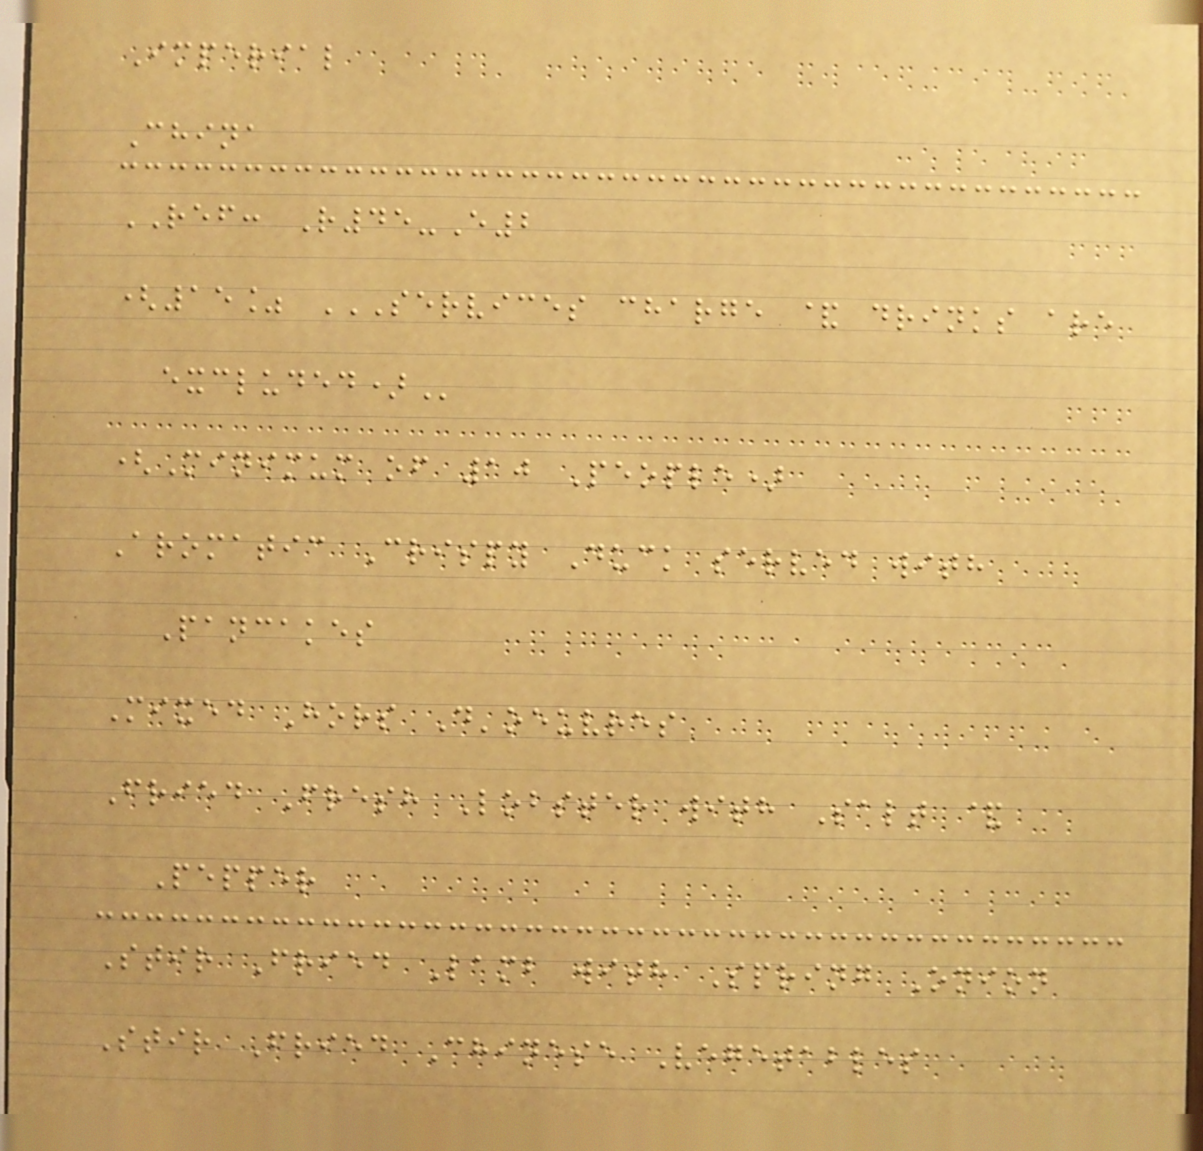Imperial
China
REF: R45-E2
(15% SERVICES CHARGE & DRINKS ARE
EXCLUDED)
(Minimum of 10 People)
Aromatic Crispy Duck served with
Pancakes
Mixed Hors D'oeuvres
Fried Fresh Lobster with Salt &
Pepper
Stir Fried Lamb with Spring Onion
Stir Fried Chinese Vegetables
